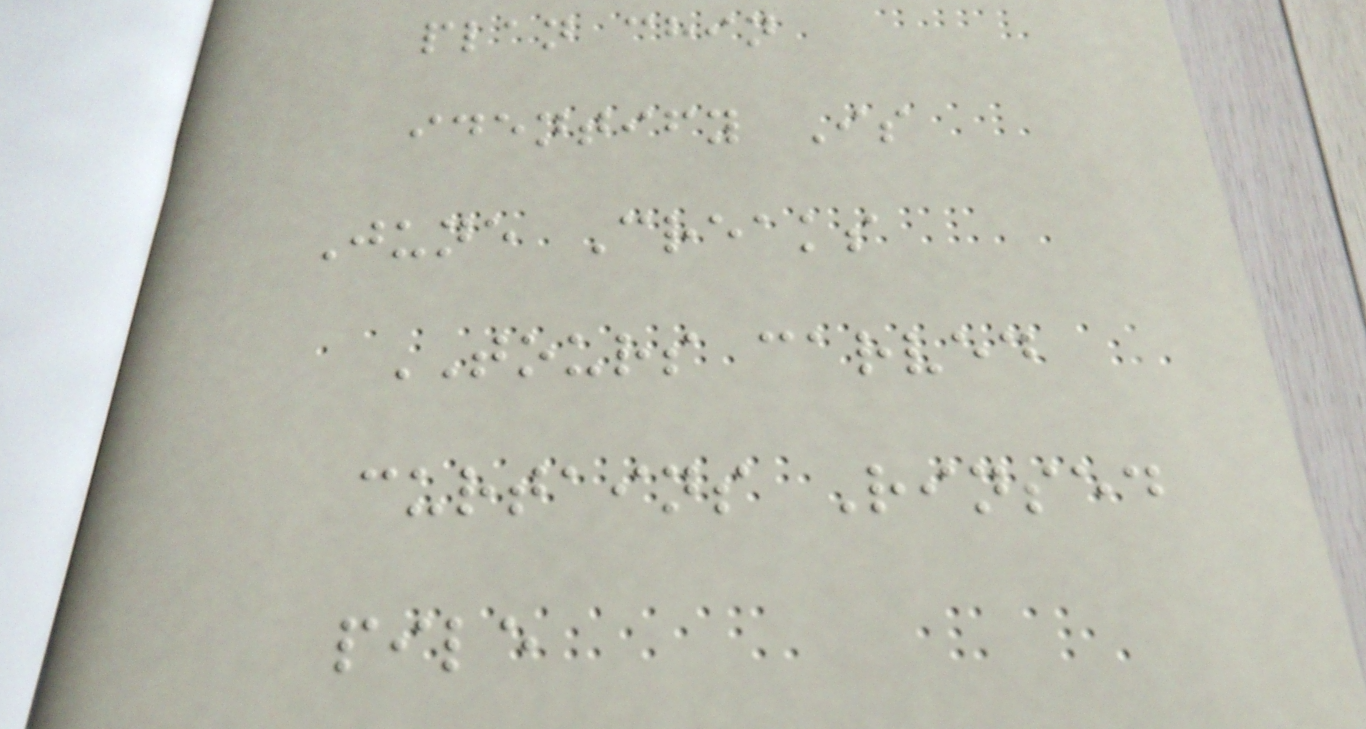plan chin
identify Is
June Creaks
TOURS carved
curtains Rinsed
pile
